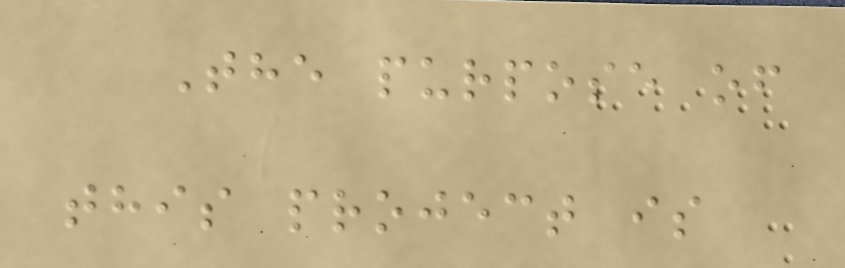The purpose of
this project is
